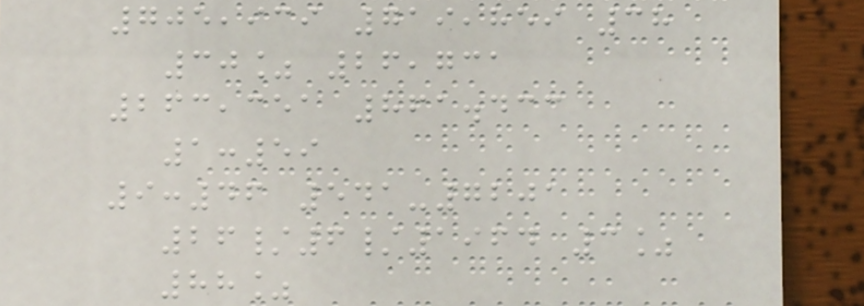705,939 719,859 38
30% 26,731
263,351 861.433
1:59
9:46 541-7201
26/6/1964 3%
88%
